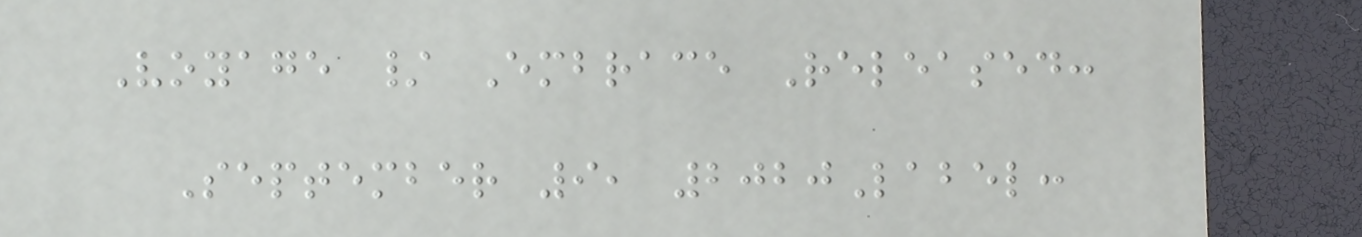Voyage / Embrace Released:
September 9, 2020Label:
